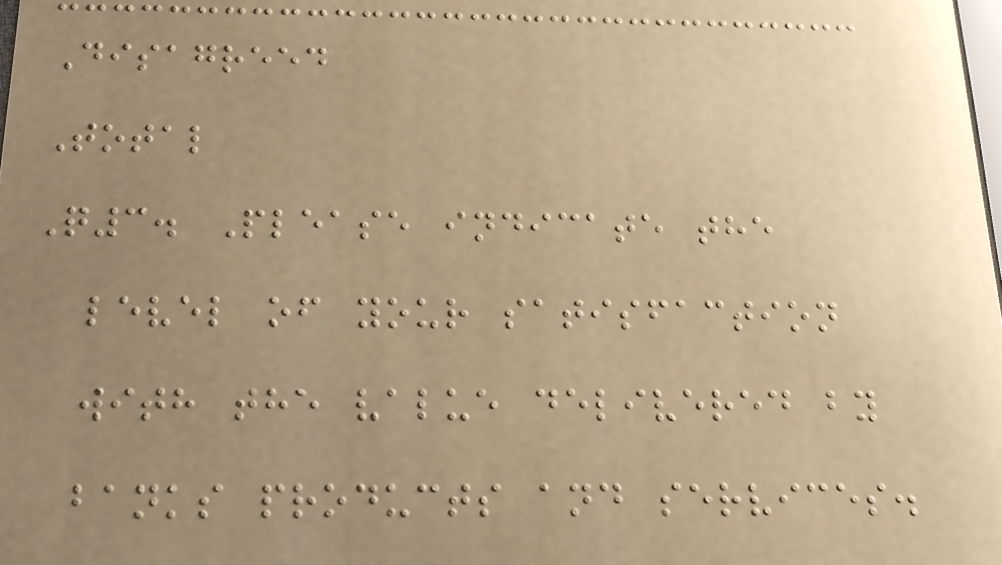Disagreed
Total
Q3. Please indicate the
level of your satisfaction
with the value delivered by
banks products and services.
